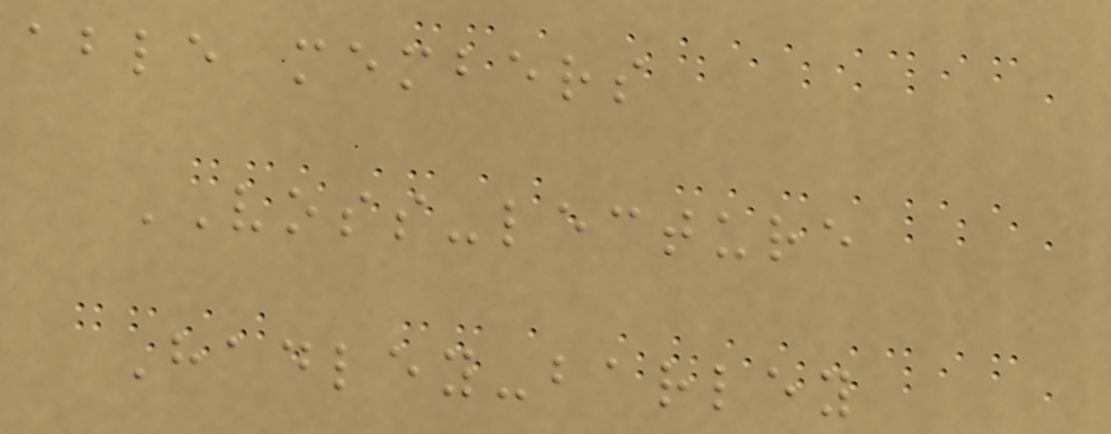able members
VOSS-lecture
Hadley-barley
